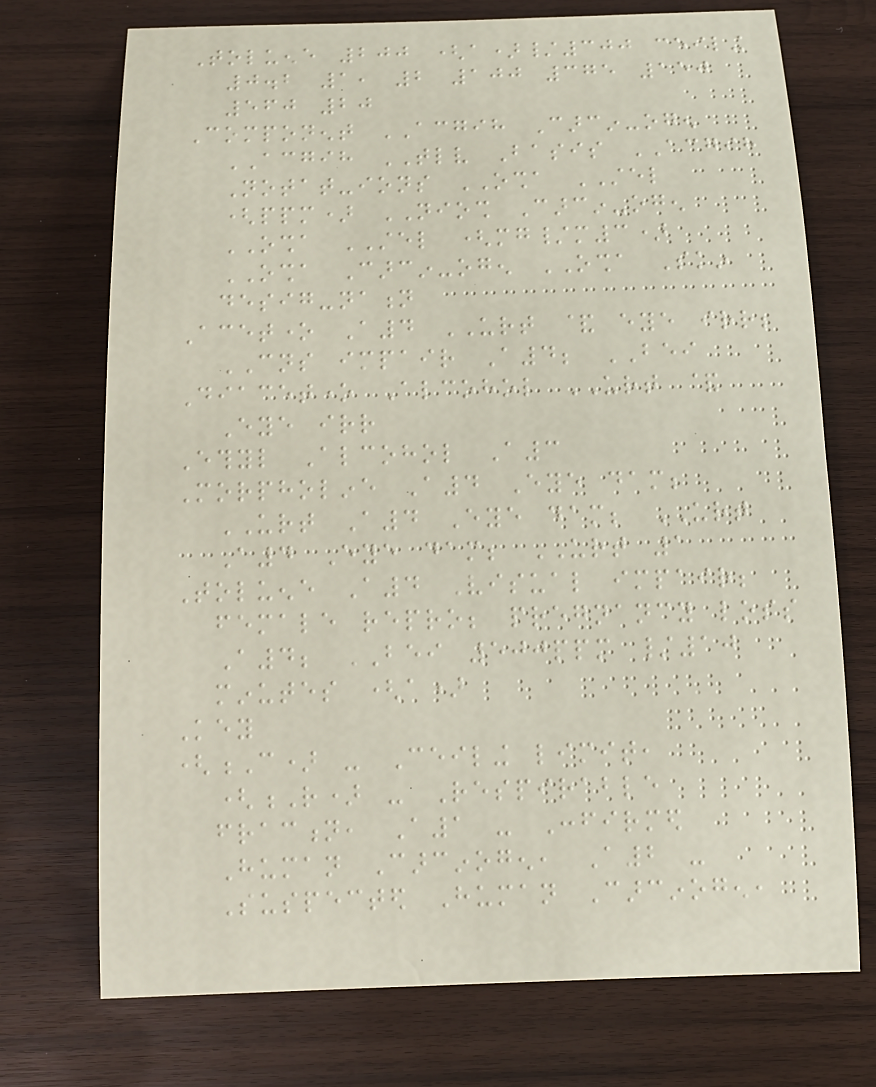Toluene 200 (a)/300 ceiling
0.2 1, 2 100 375 150
560 20
Component ACGIH Carcin-ogen
ACGIH TLV Basis ACGIH
Notat-ions OSHA STEL
(ppm) NIOSH Carcin-ogen
OSHA STEL (mg/m3)
OSHA Carcin-ogen OSHA Skin
desig-nation
Acetone A4 URT & eye irr;
CNS impair A4; BEI
Diacetone Alcohol URT &
Eye irr
Ethyl Alcohol A3
Morpholine A4 Eye dam;
URT A4 Eye dam; URT
A4 Eye dam; URT 1
Toluene A4 Visual impair;
female repro; pregnancy loss
A4; BEI 500ppm /10
minutes (a)
Key
(C) - Ceiling limit,
(R) - Respirable
fraction, A1 - Confirmed
Human Carcinogen, A2 -
Suspected Human Carcinogen,
